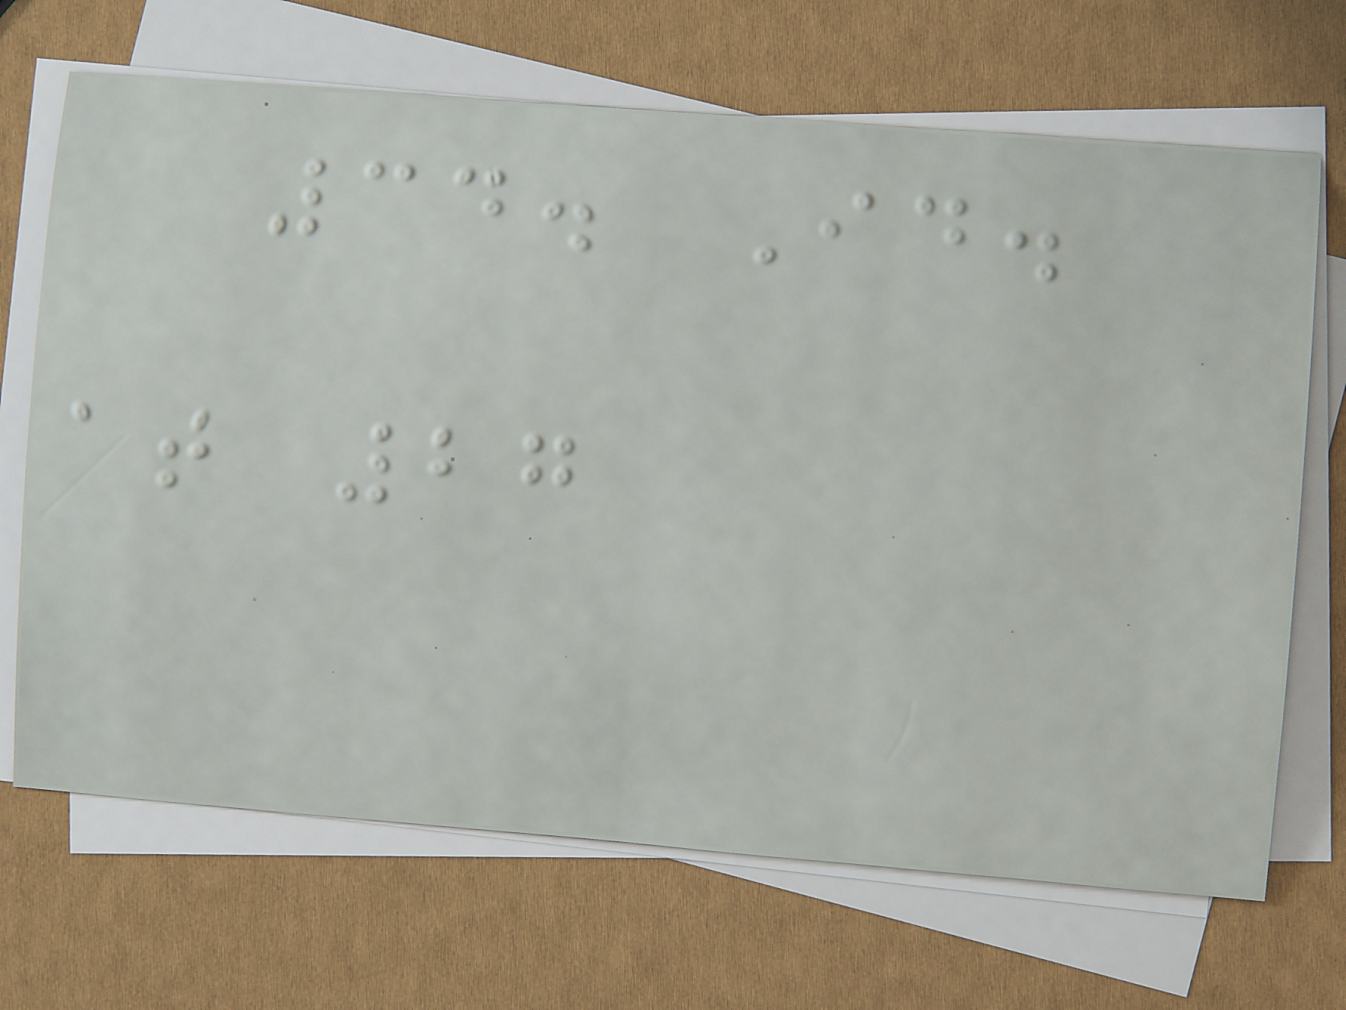34. Id.
at 27
